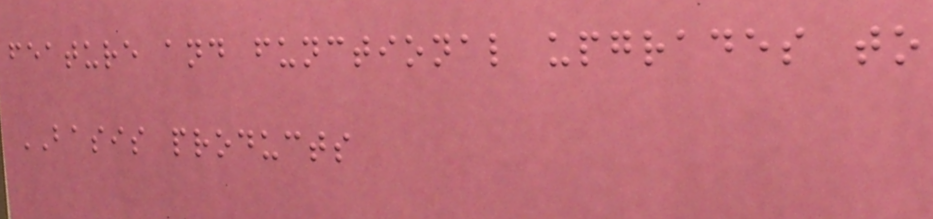feature and functional upgrades to
BASIS products
